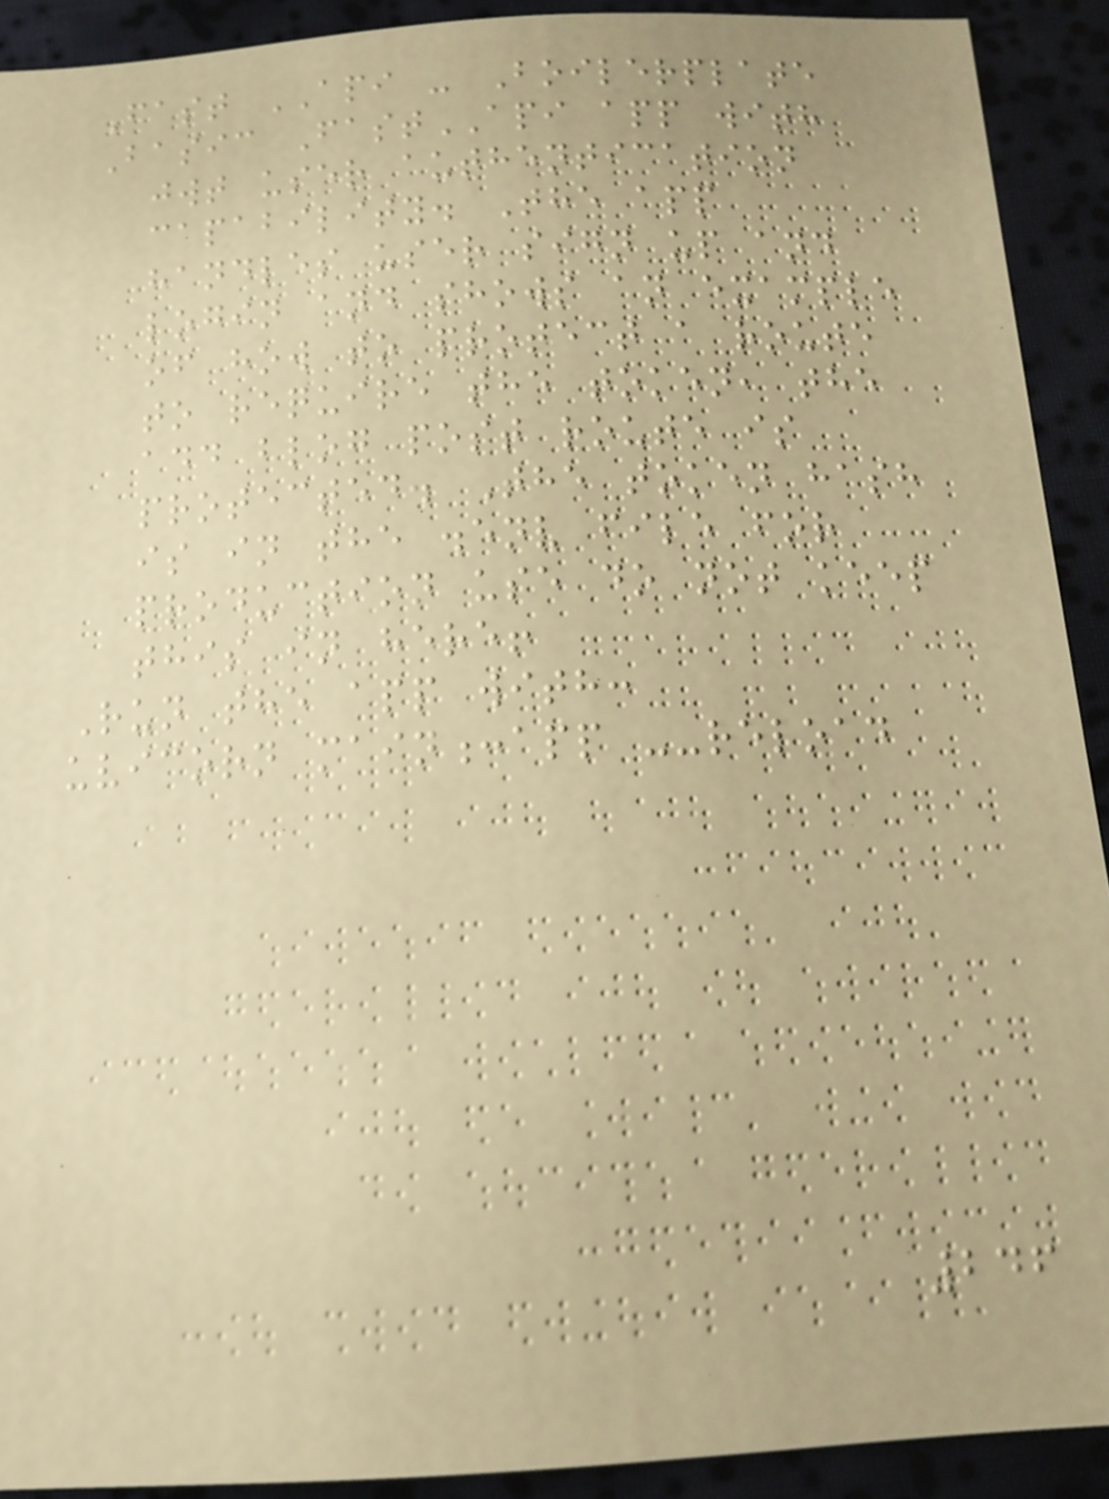Fast API - Boilerplate
Basic FastAPI app with
jwt user authentication
capability. The app
handles user sign up and
login and shows an example
of how to protect a route
to require the token, the
add blog post route is
protected. The token hash
is in the .env file for
production use do not keep
this in here!
Run the app with:
uvicorn main:app --reload
246
